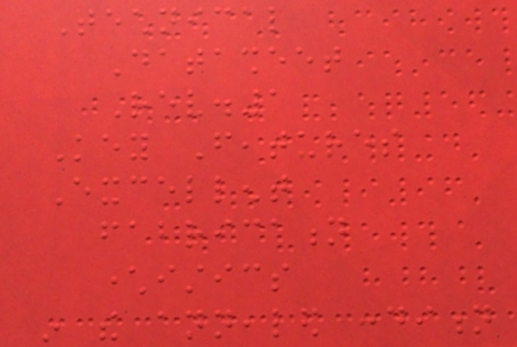Technical
Datasheet
Rev.1
Key Features
Excellent
fabrication
characteristics
in the annealed condition
